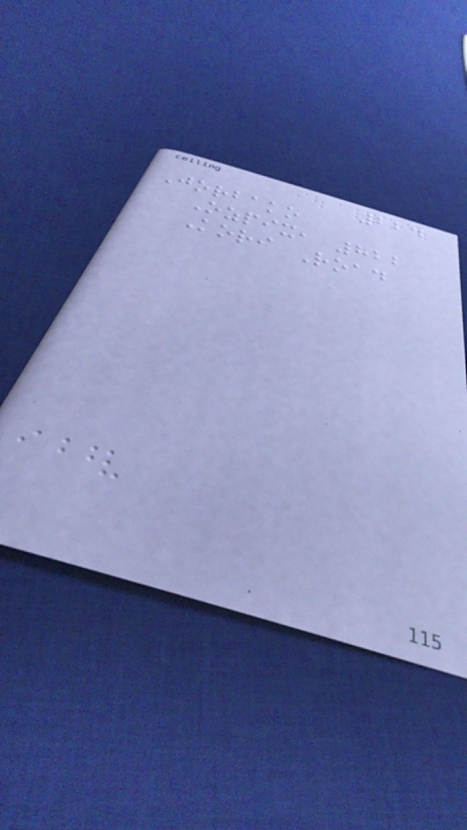224
Jorbako
Ozpix, 822
Kori Road
